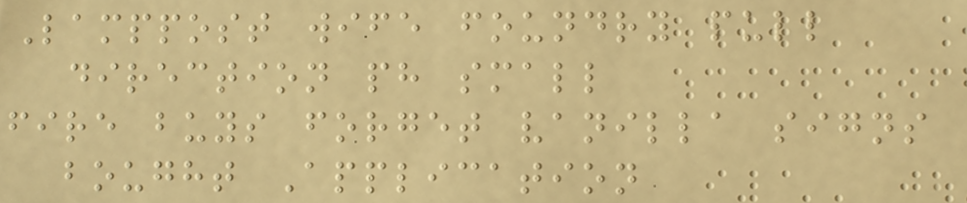Lamppost wife foundry pull
direction ph small
fire buys forget vanilla signs
bought Application
